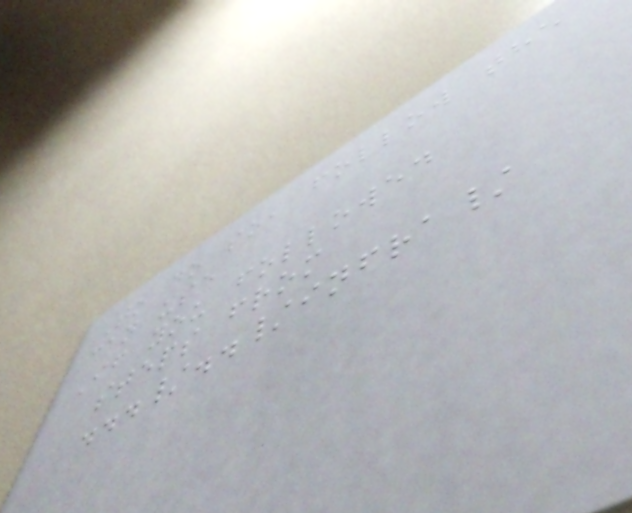To do so, follow the
can use
If you followed
steps from
.../../infra/
